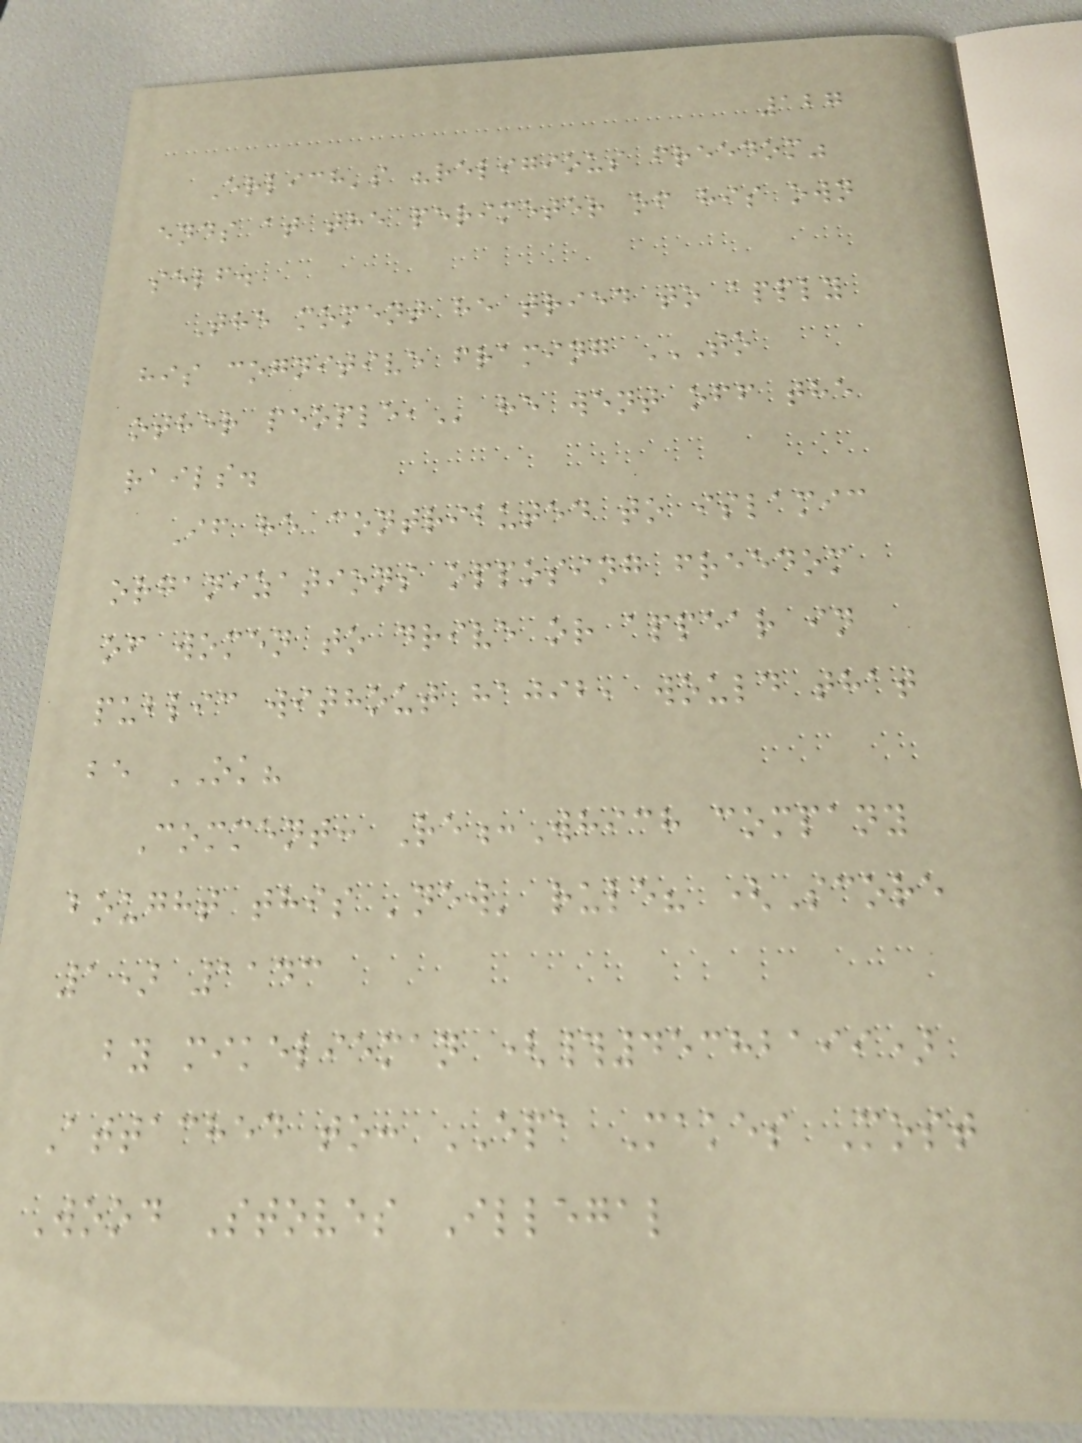127
Erlich's "religious freedom"
ends at the perimeter of his own
self.
The moment he tried to apply
his cognitive framing TO
OTHER PEOPLE, he went off the
rails.
If he contributed to islamic
organizations opposing freedom
of women to drive or appear in
public without hajib, would that
be OK?
Comment: Re:Which company
bought this 'new' rule? (Score
1) 1143
by mikelieman (#45382199)
Attached to: EPA Makes Most
Wood Stoves Illegal
